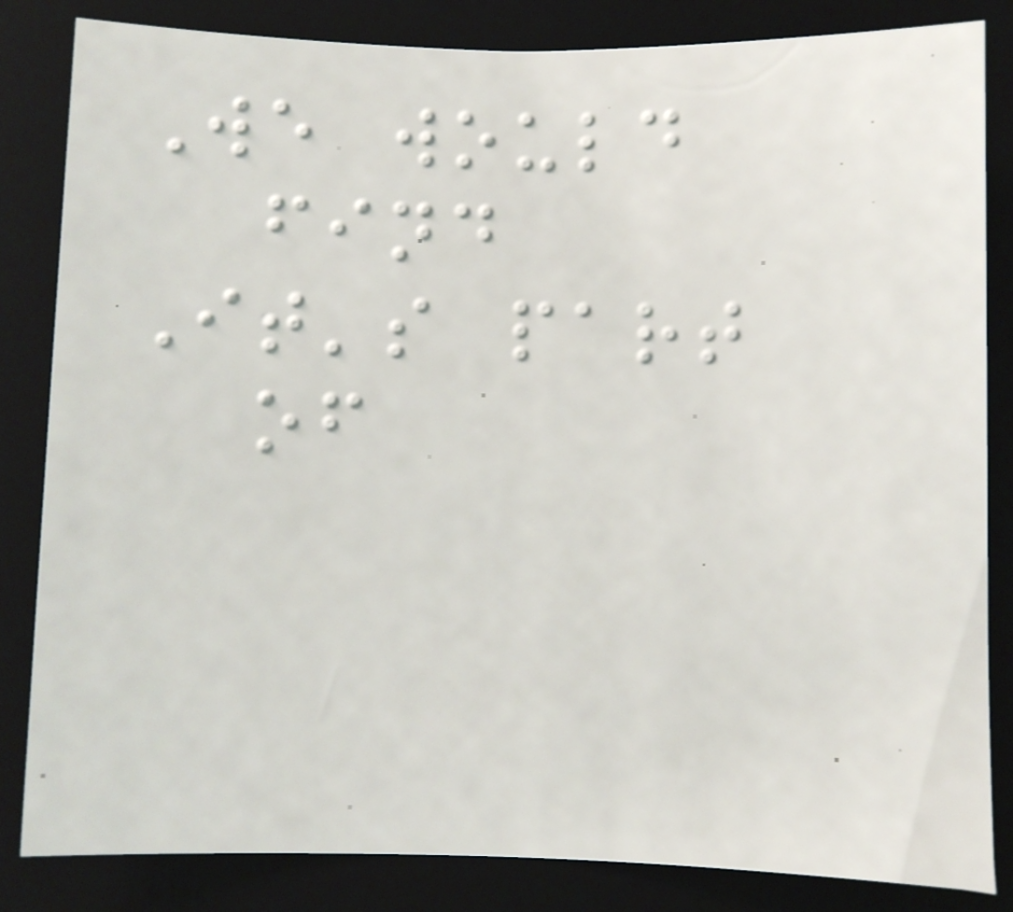We would
find
It's part
of
